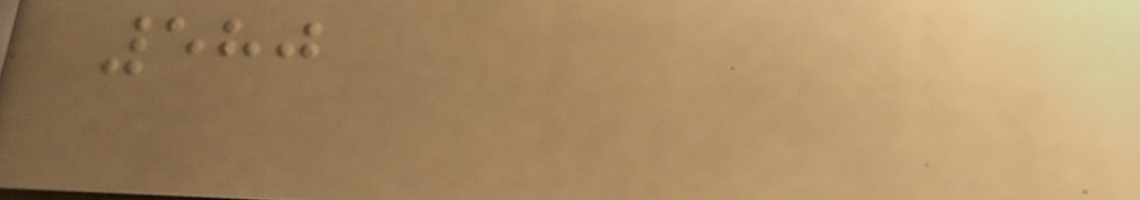580
